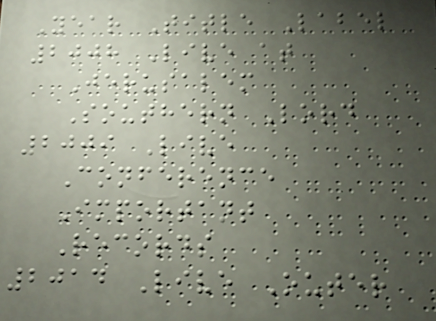Year Title Label
2008 Live at
Jerusalem
Southern Lord
2009 Live
Conference
Important
Records
2014 Live Outer
